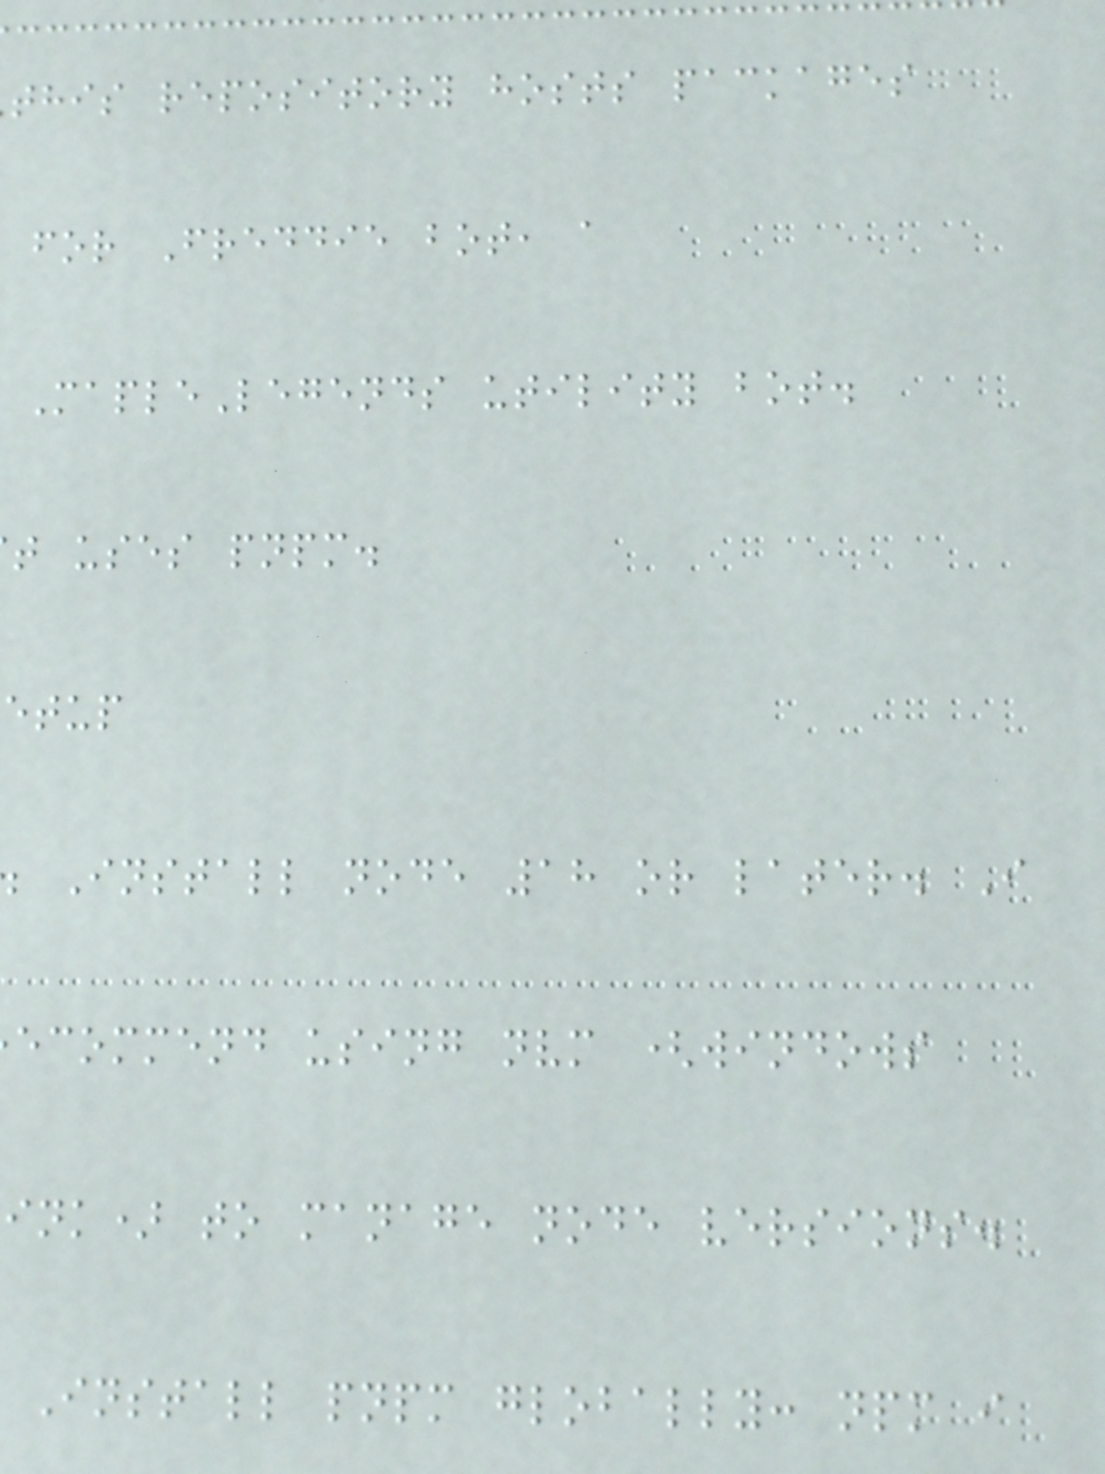this repository hosts packages
for Freddie bot, a
MapleLegends utility bot.
t uses pnpm.
etup
Install node 18 or later. I
ecommend using nvm (windows
ink) to manage node versions.
Install pnpm globally: npm i
